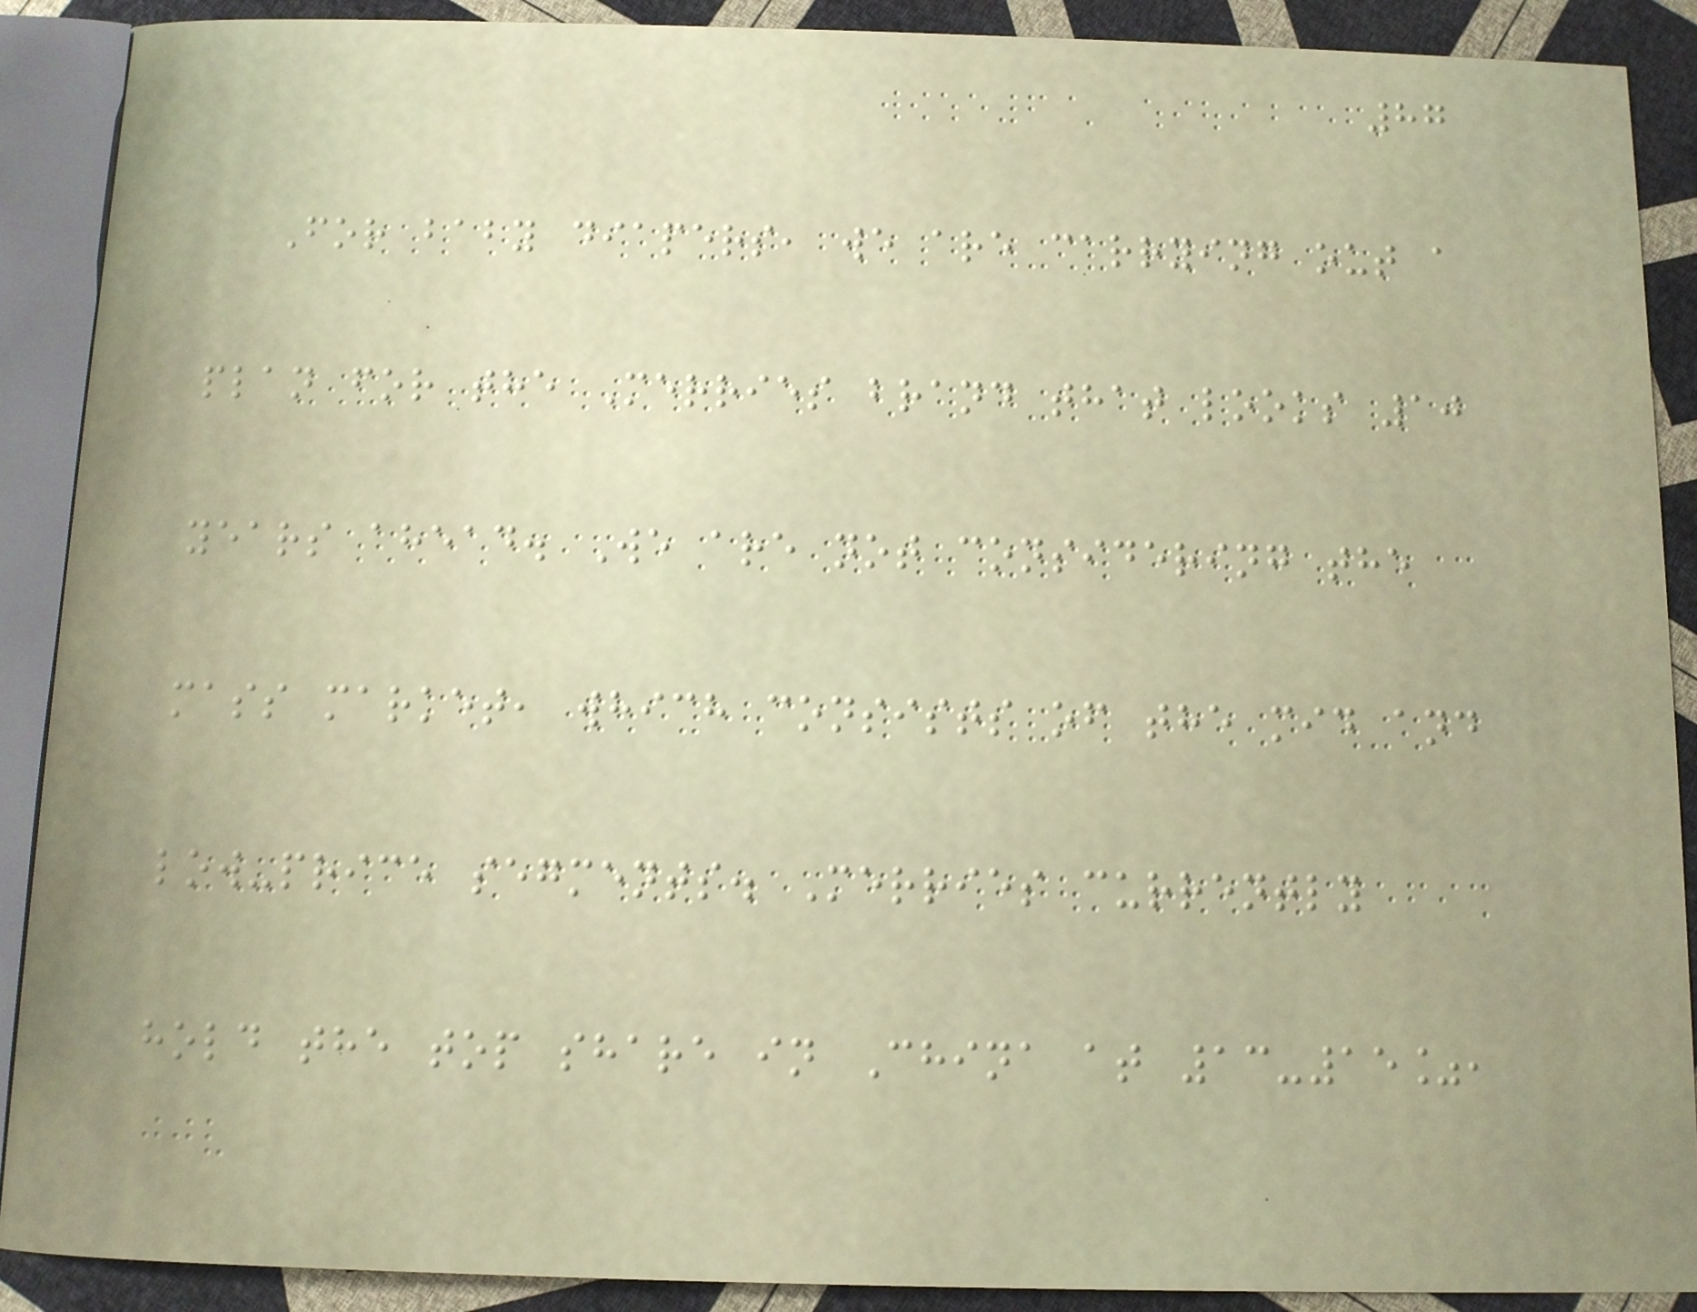87
For baby diapers, we are carrying out a
plan for the Merries brand that looks 10
years ahead. We are not considering the
mass market, which consists of the mid and
low-price segments. Merries currently
hold the top share in China at 13-15%,
